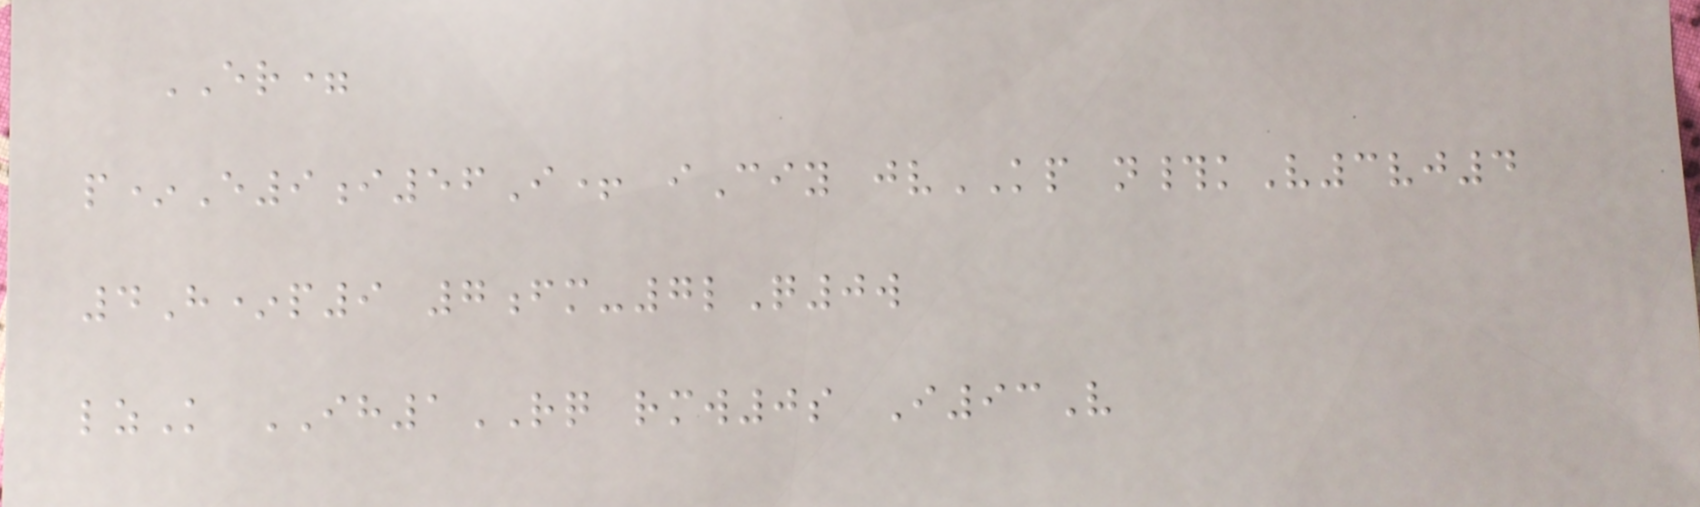ER=
p*E9i56I+ iCiy jvKP n#kV3vj4
4H*p9 7fm-7lQ0w
lzK IH1RQ rmw0s I93V
